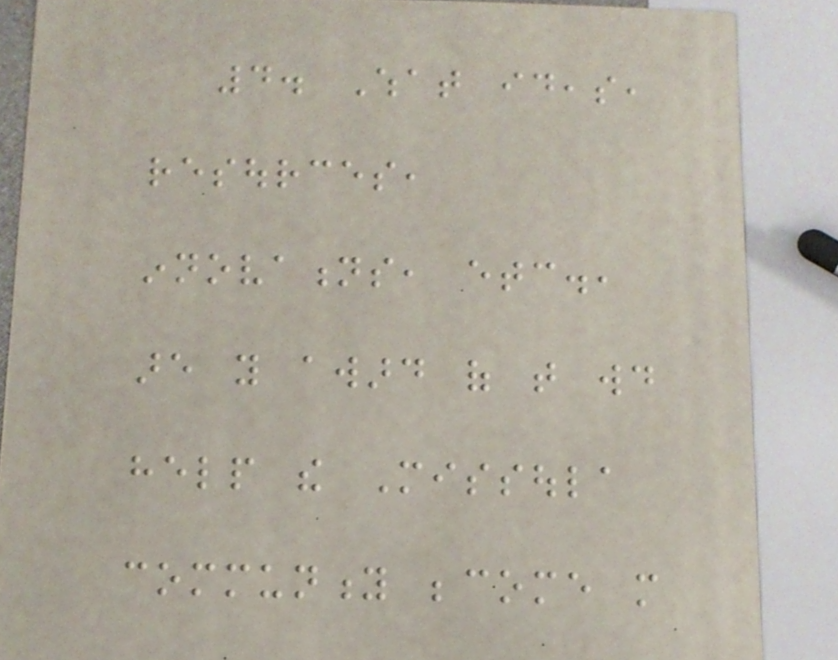4. What ideas,
resources,
innovations, etc.,
are you award of that would
help the Missoula
community become more
